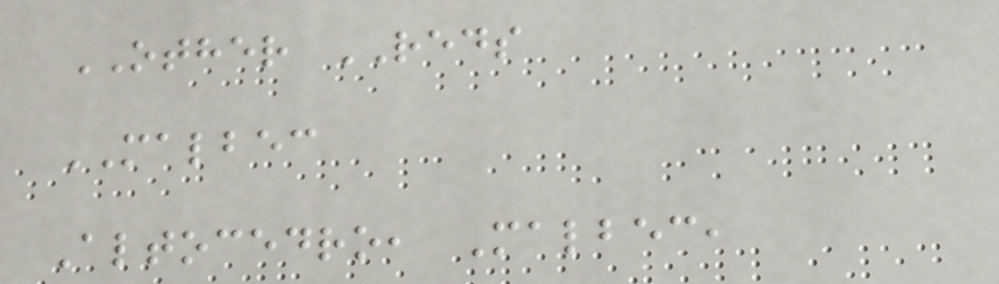OTHER REDS
MALBEC
Altocedro, Malbec,
